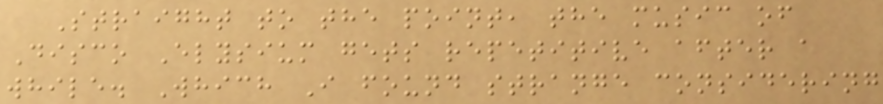Straight to the point, the music of
Disco Elysium gets repetitive after a
while. Which I found strange considering
